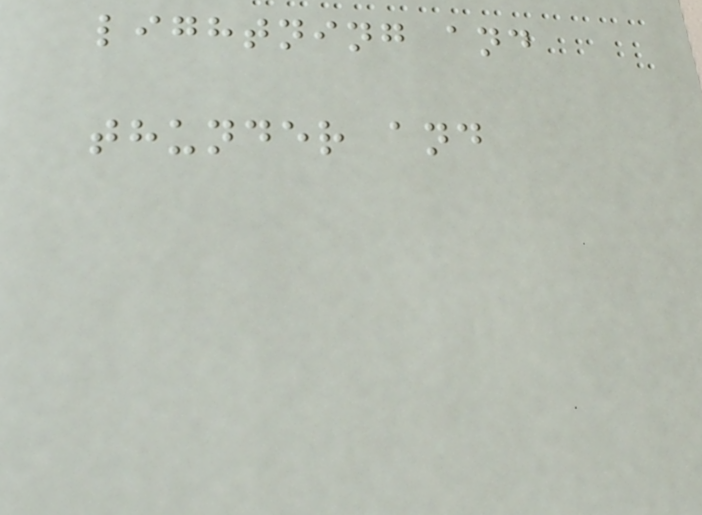lightning and
thunder and
